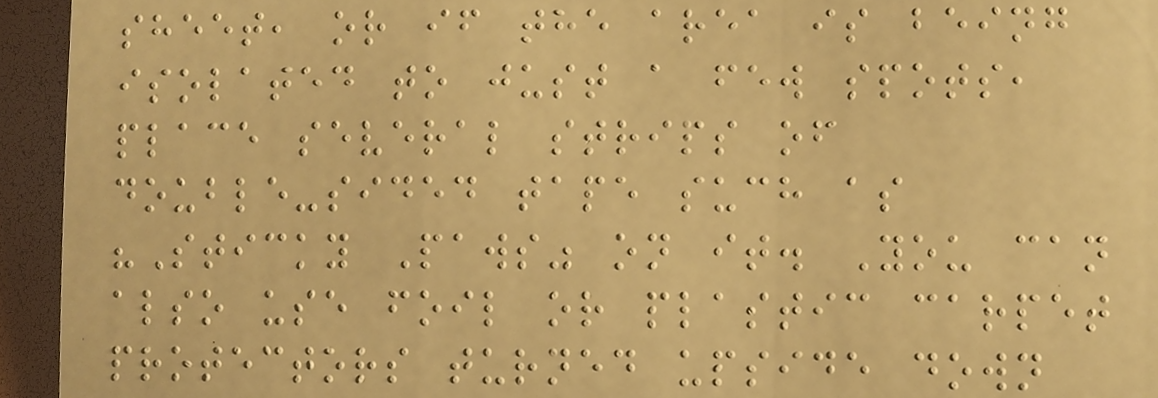sheet, or if the area is being
isolated to just a few spots,
place several strips of
double-sided tape such as
"Sticky Paws" on it. You can
also use foil or plastic carpet
protectors turned upside down
